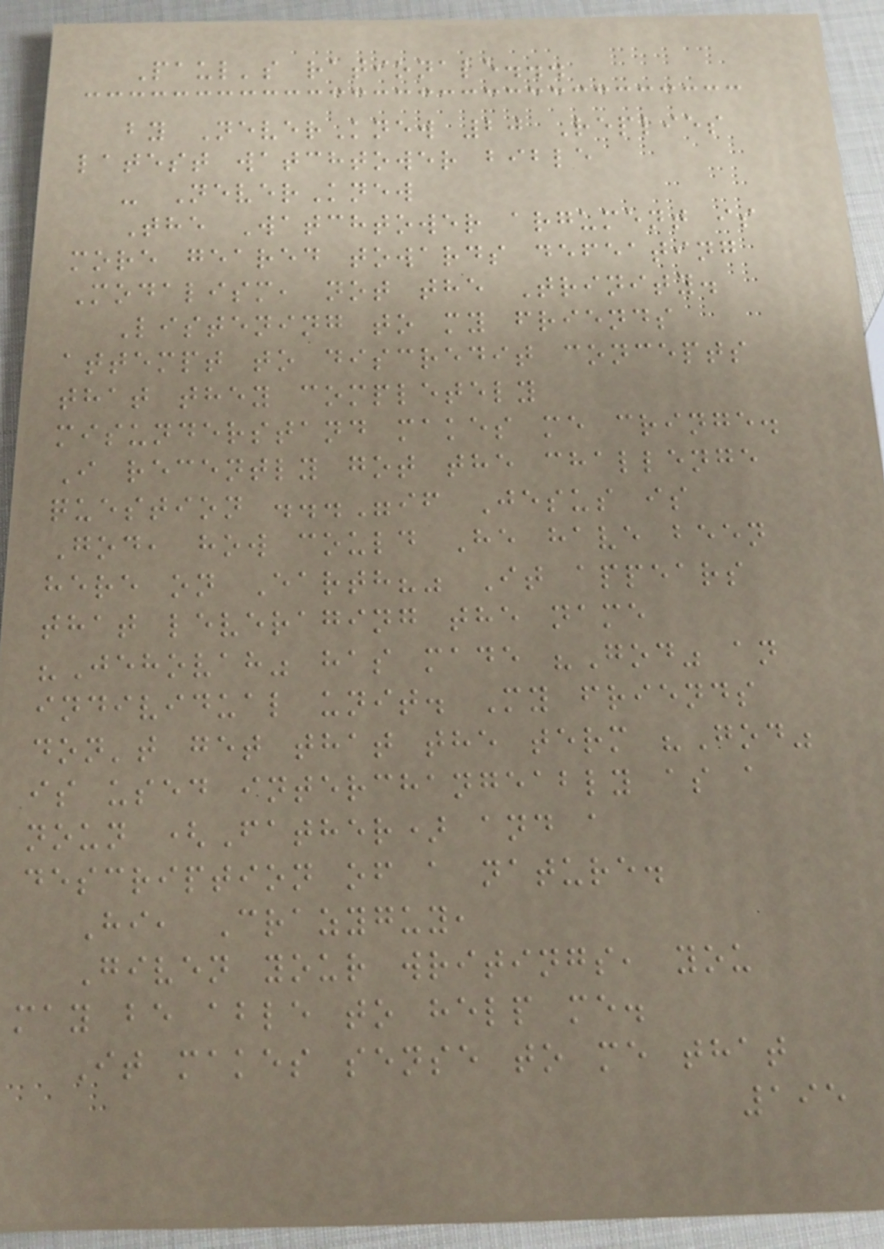Paul's rationale...
by NeverKnew 20 Replies
latest watchtower bible
- NeverKnew
The Watchtower argument is
more geared towards defeating
Modalism, not the Trinity.
Listening to my friends
attempt to discredit concepts
that they completely
misunderstand makes me cringe.
I recently got the challenge
question ..."if Jesus is
God, how could He have been
here on Earth?" It appears
that leveraging the name
"Jehovah" has made "God" an
individual unit. My friends
don't get that the term "God"
is used interchangeably as a
noun (Father) and a
description of a nature.
Hi, Crazyguy,
Given your writings, you
may be able to help me.
It makes sense to me that
195
